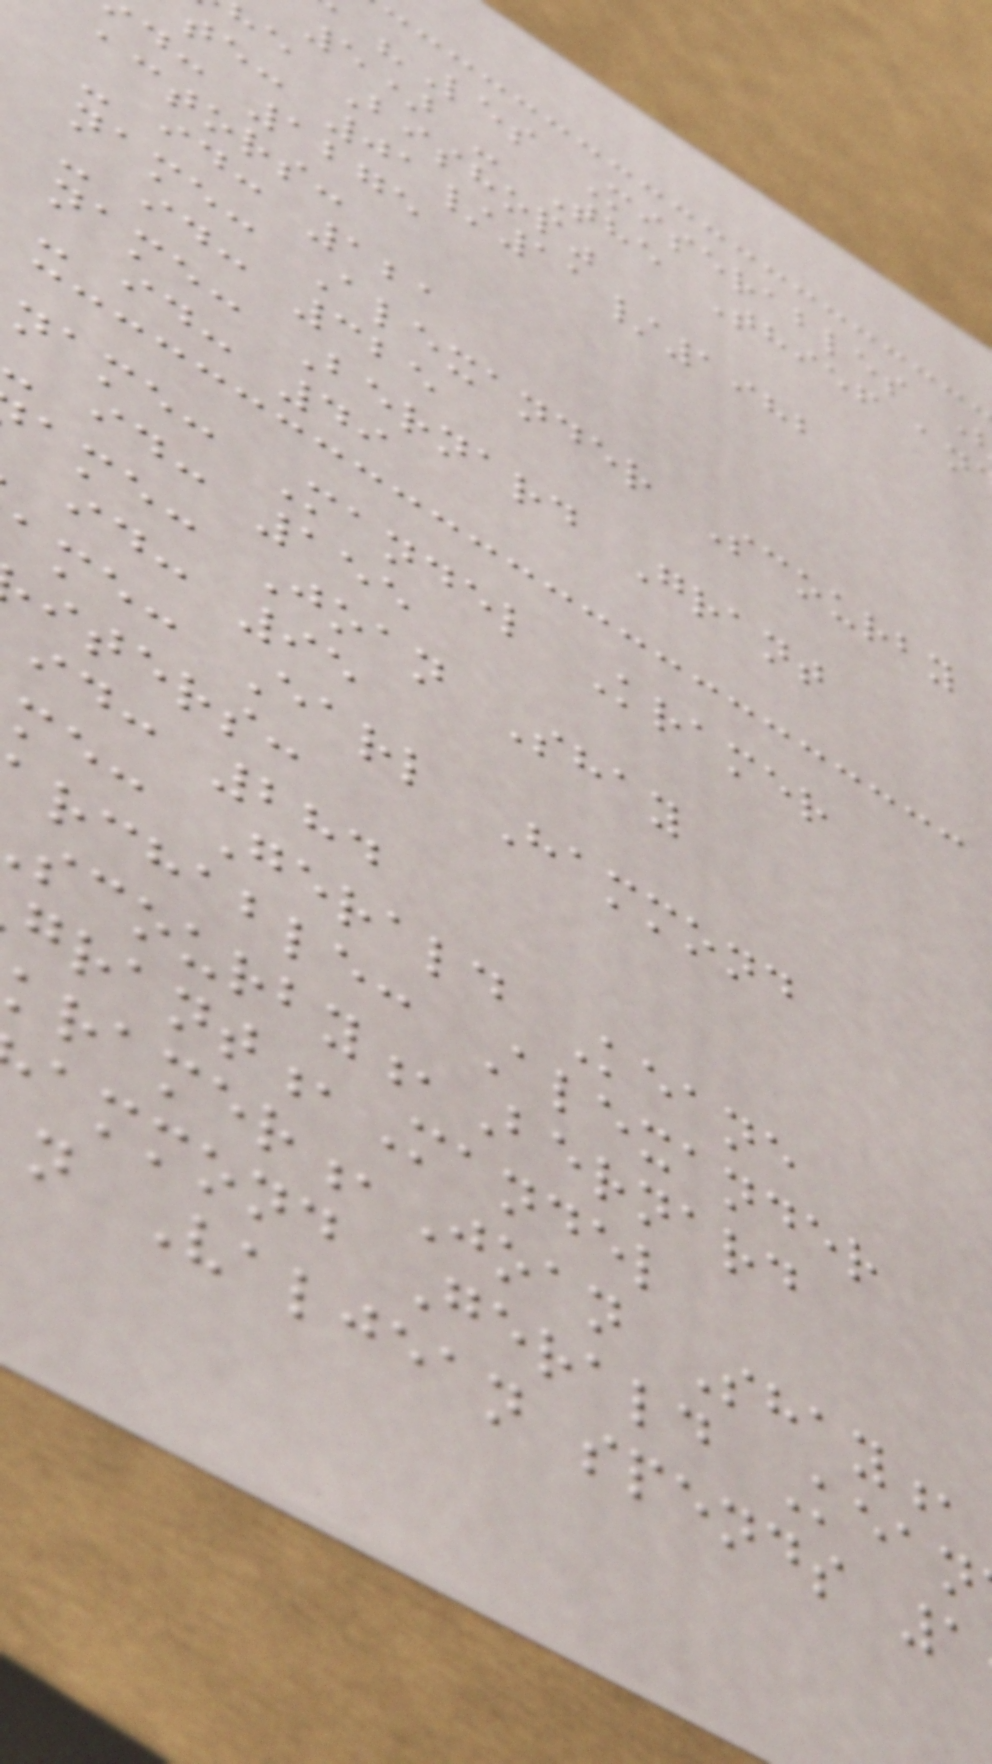"Les Miserables
5) - The Thief an
e Bishop"
te: 01/11/1982
d: 1275
actors:
- id: 121
name: Alexander Scourby
- id: 325
name: Bernard Grant
- id: 49
name: Mandel Kramer
id: 155
ame: Joan Shay
id: 95
ame: Earl Hammond
iters:
id: 284
me: Gerald Keane
rchable: Alexander
courby,Bernard
rant,Mandel
ramer,Joan Shay
ammond Gerald Kean
n Valjean spends 1
